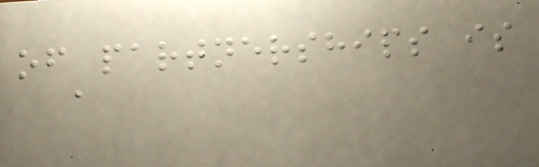of partnerships is
a
